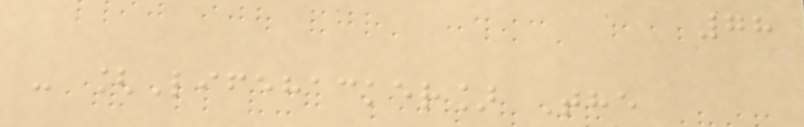78
- [Lifehacker] The
